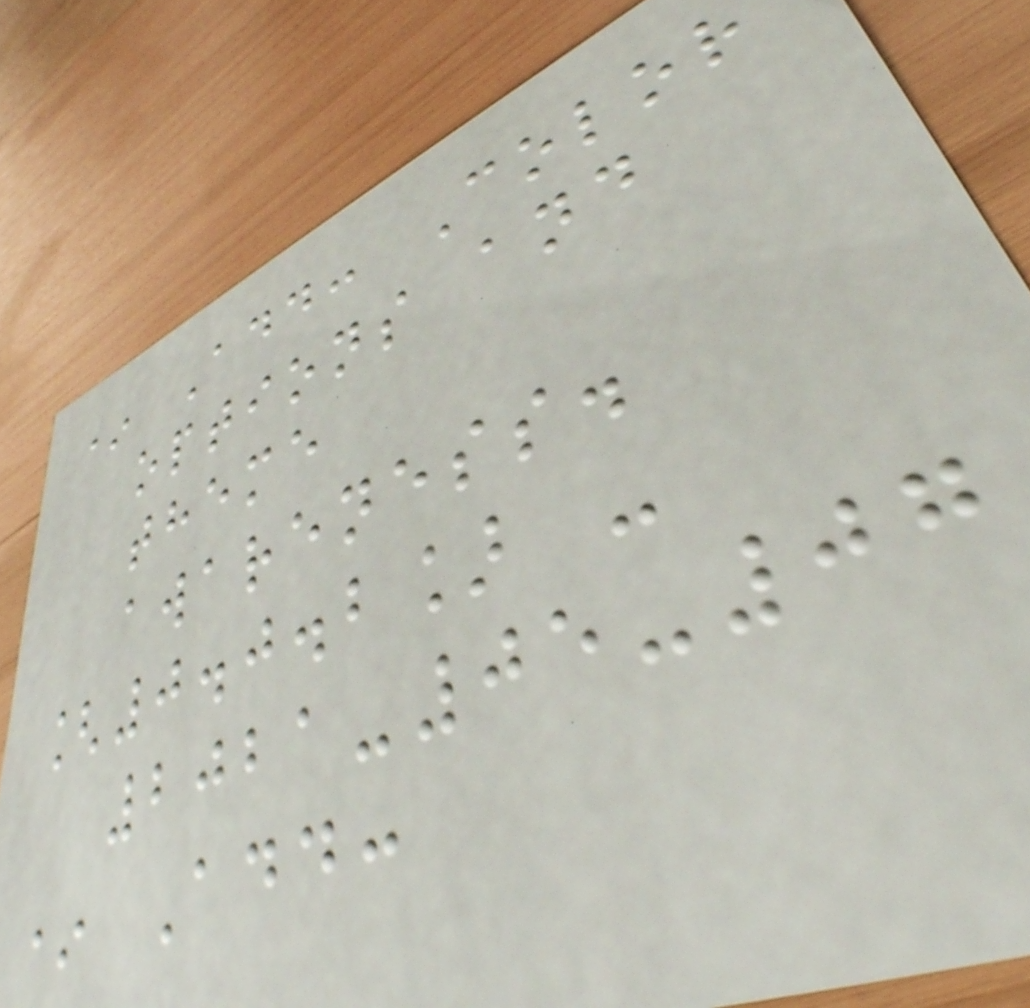* Add: Color
options and
theme
awareness.
[0.0.2] -
2021-05-07
* Add:
